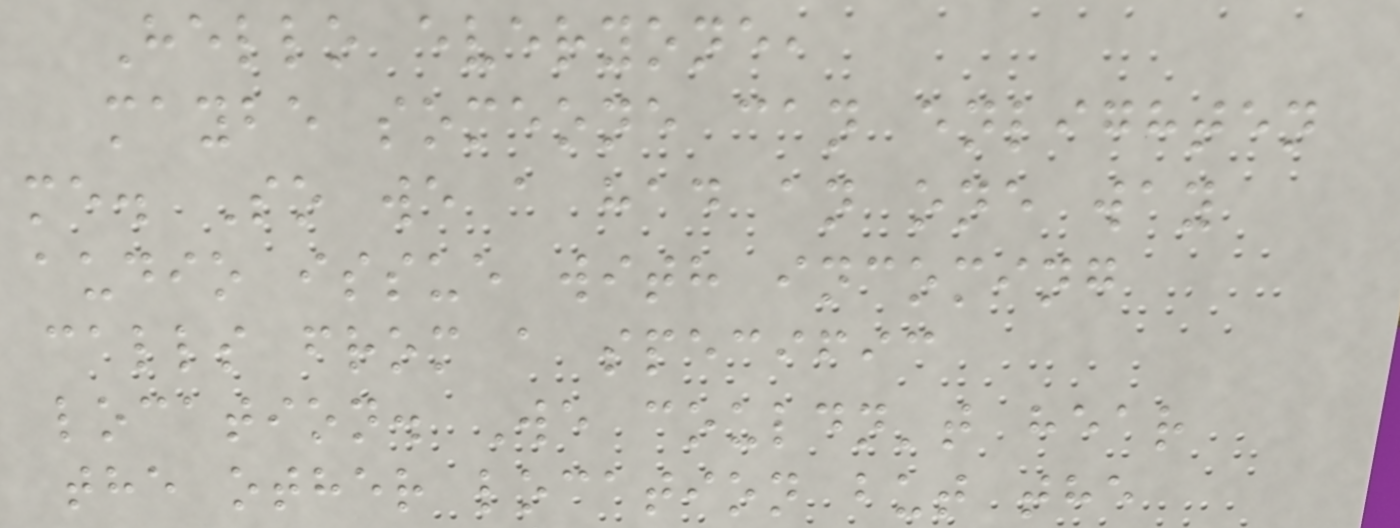Hello everyone,
maybe someone can enlighten
me. So we a had an one way
audio issue with incoming
calls from a specific
location. We couldn't hear
the other location but the
